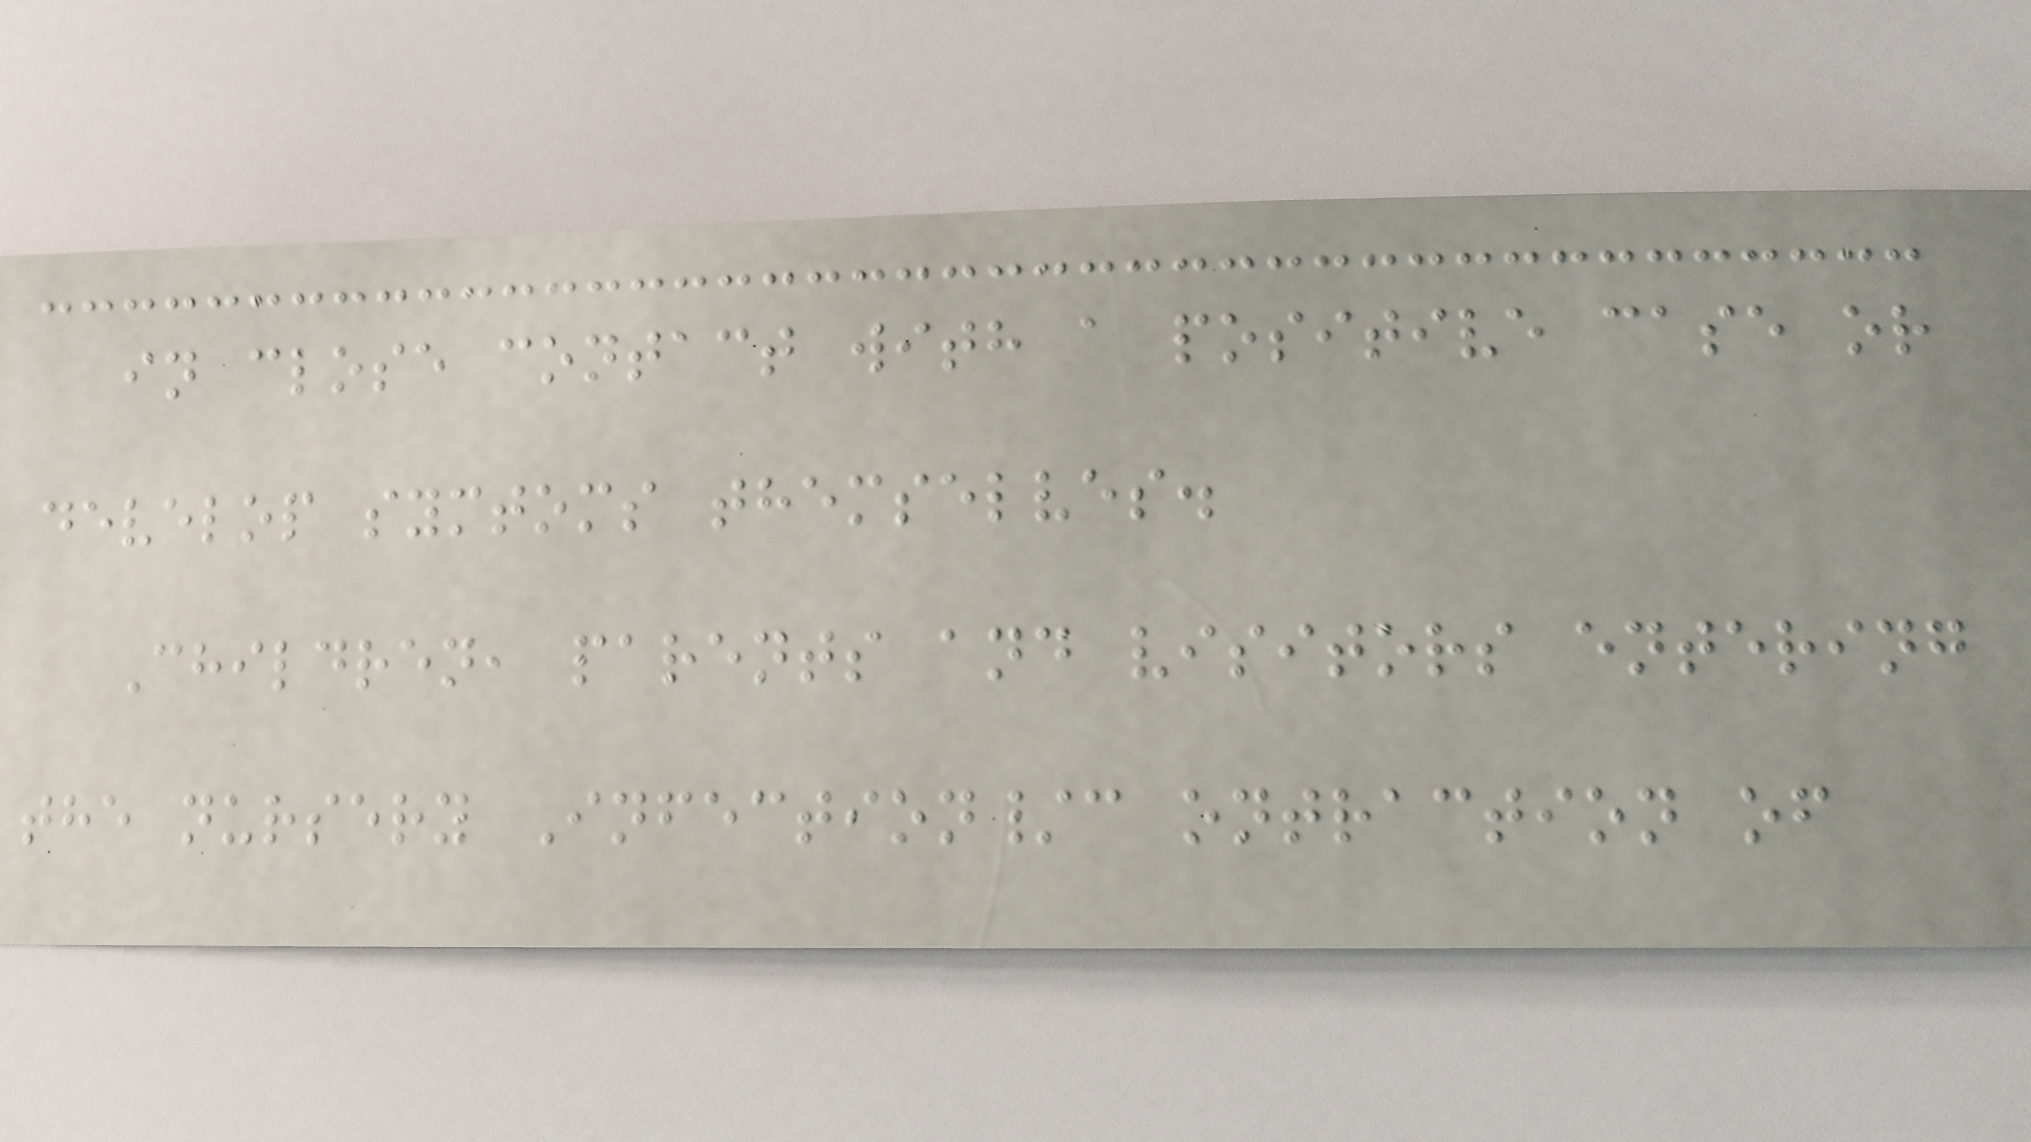in close contact with a positive case or
develop symtoms themselves.
Children, parents and visitors entering
the nursery Infection/c ontraction of
